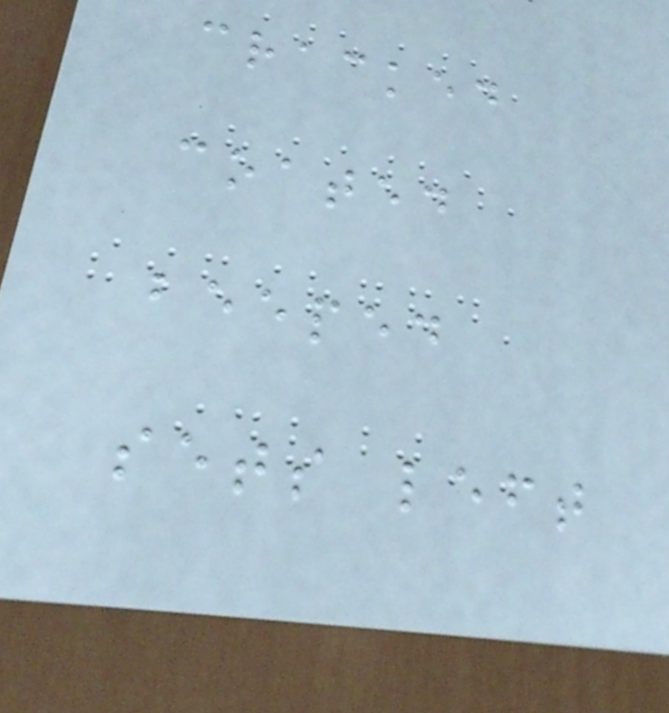cracked
coated
beeped
sets left
